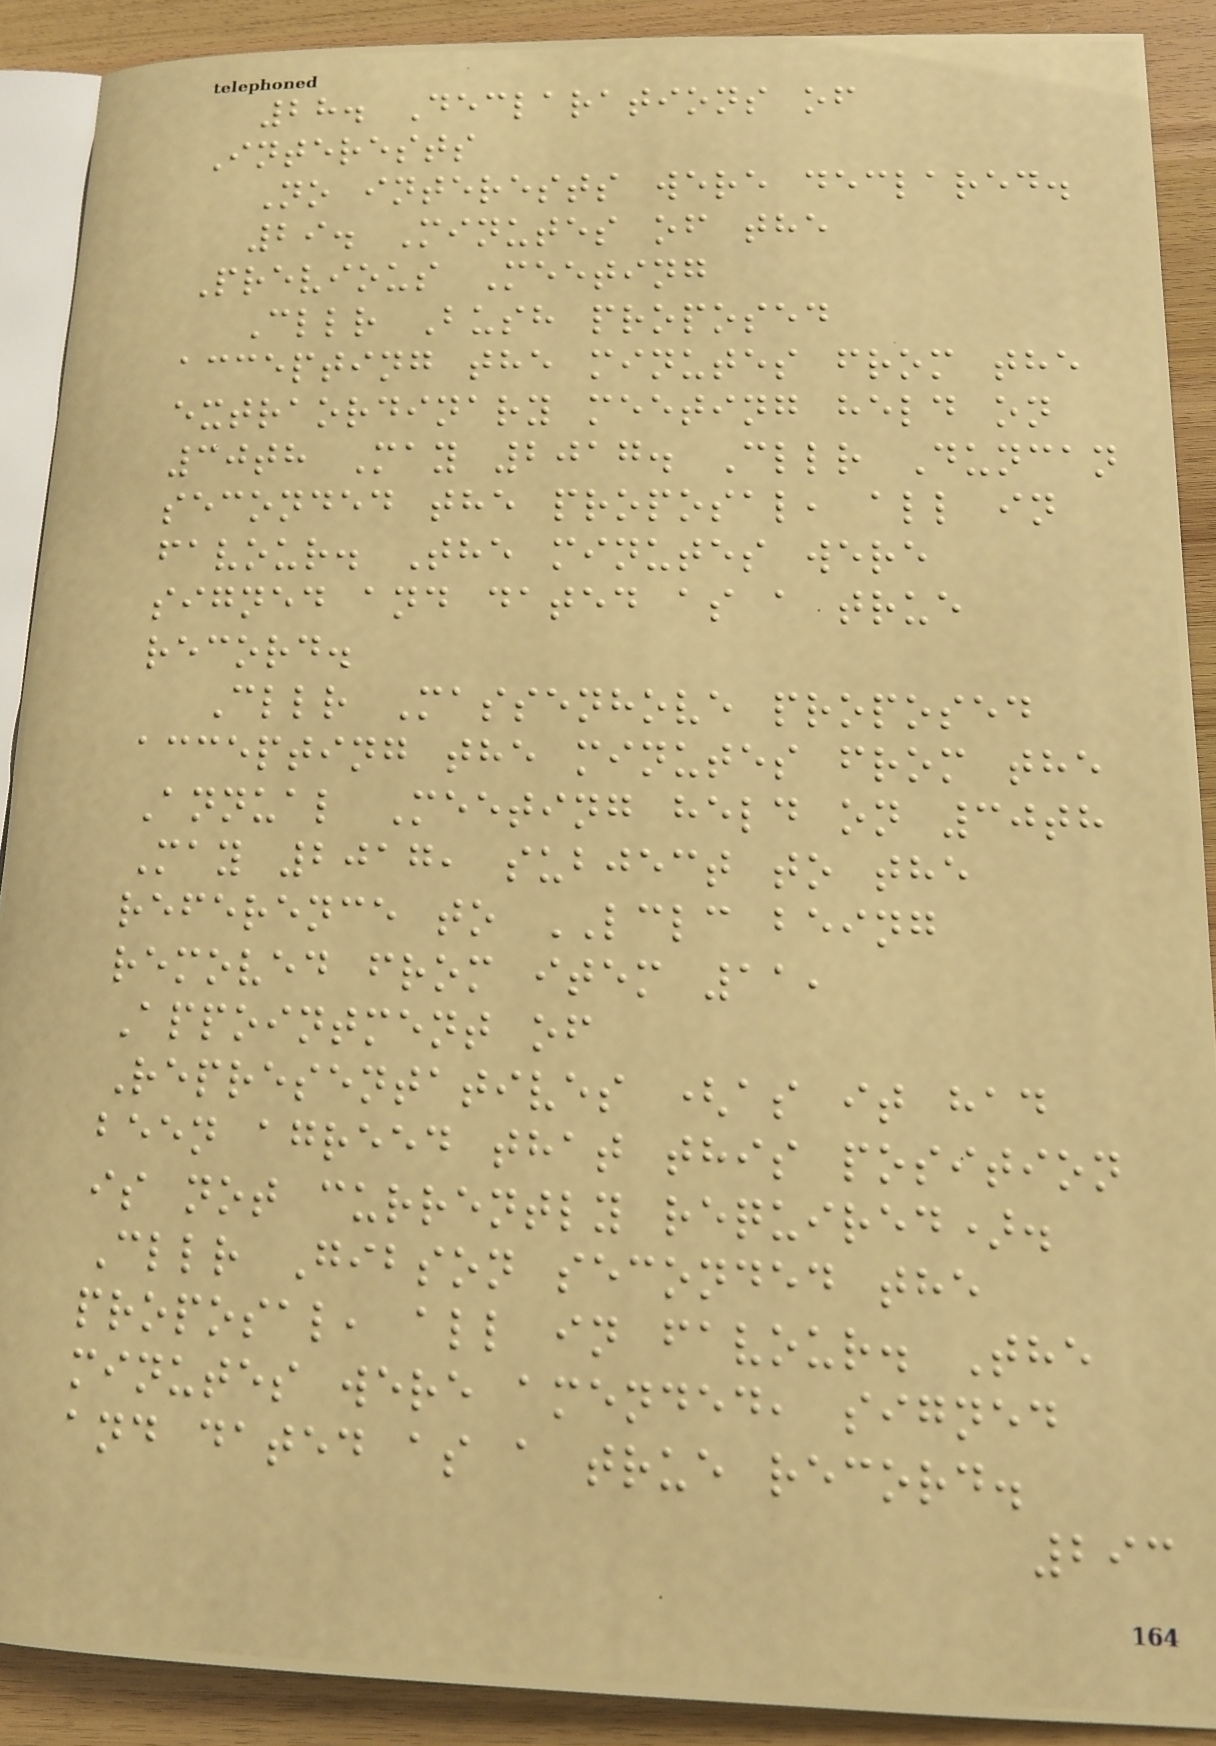28. Declarations of
Interests
No interests were declared.
29. Minutes of the
Previous Meeting
Cllr Bush proposed
accepting the minutes from the
extraordinary meeting held on
30th May 2017. Cllr Duncan
seconded the proposal, all in
favour. The minutes were
signed and dated as a true
record.
Cllr Massenhove proposed
accepting the minutes from the
Annual Meeting held on 30th
May 2017, subject to the
reference to LCLC being
removed from item 11,
Appointment of
Representatives (as it had
been agreed that this position
is not currently required).
Cllr Gibson seconded the
proposal, all in favour. The
minutes were amended, signed
and dated as a true record.
293
